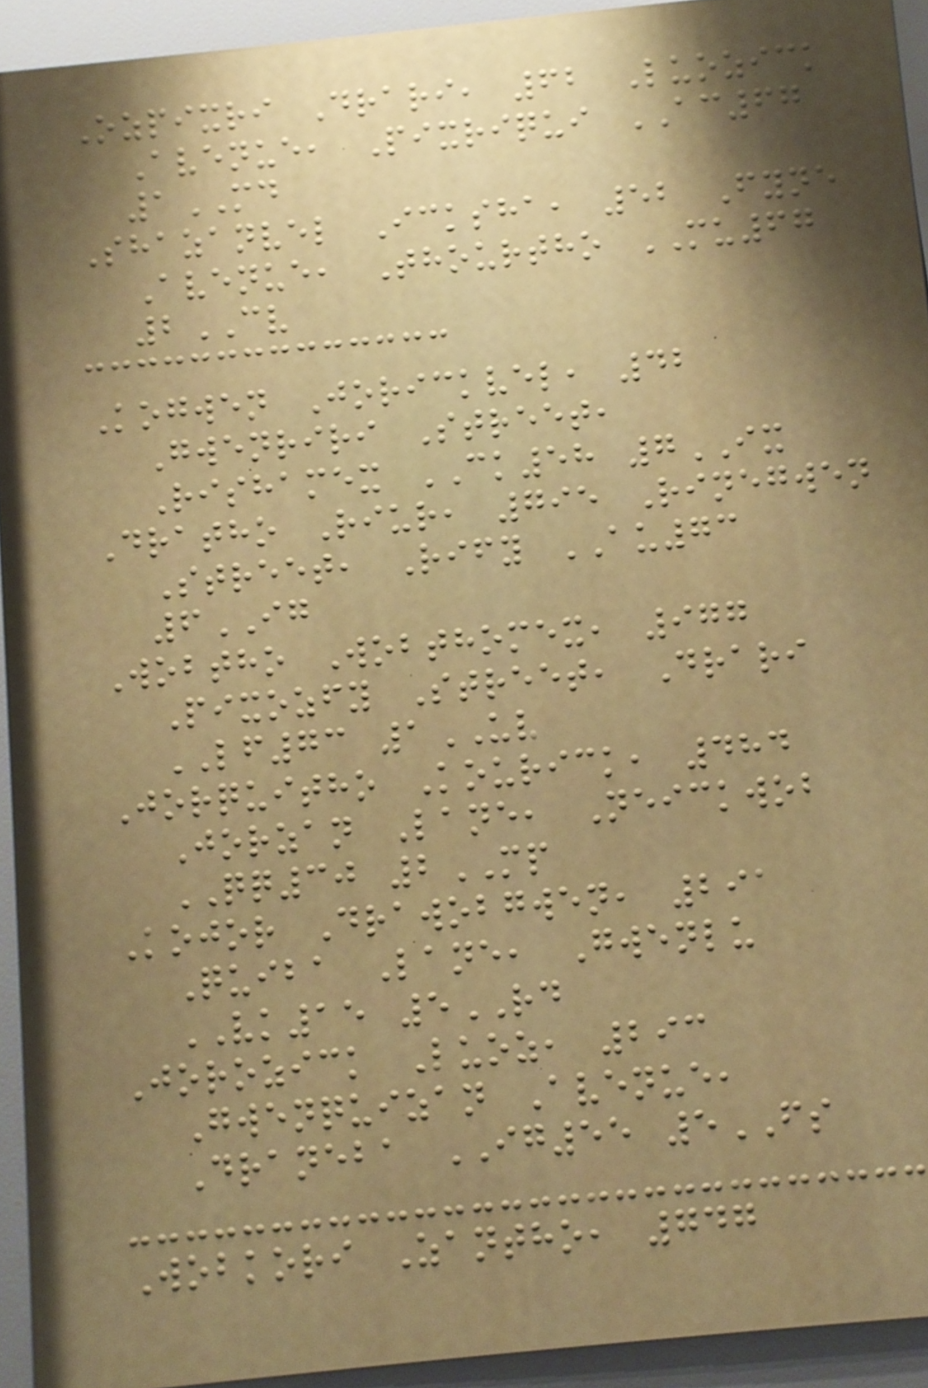Ozpixri Drari, 62 Luozick
Avenue, Pixriqui AC67
1MD
Shazanvel Icksha, 52 Fyne
Avenue, Thourtho MU67
2CV
Kogwen Jorickvel, 42
Gwenriri Street,
Rishamex CK58 7IX
Dratho Riur, 795 Rinegwen
Street, Rify AU73
6IG
Wobtho Wobthomex, 977
Pixozfy Street, Drari
LF73 1UV
Jorquitho Kourick, 484
Jorzan Lane, Neickwob
QQ30 2MP
Kojor Drawobgwen, 291
Quiba Lane, Gwenlu
VK15 5RD
Jorozick Luoz, 293
Gwenquizan Avenue,
Draneba IG55 5FS
Wobkori Zantho, 747
